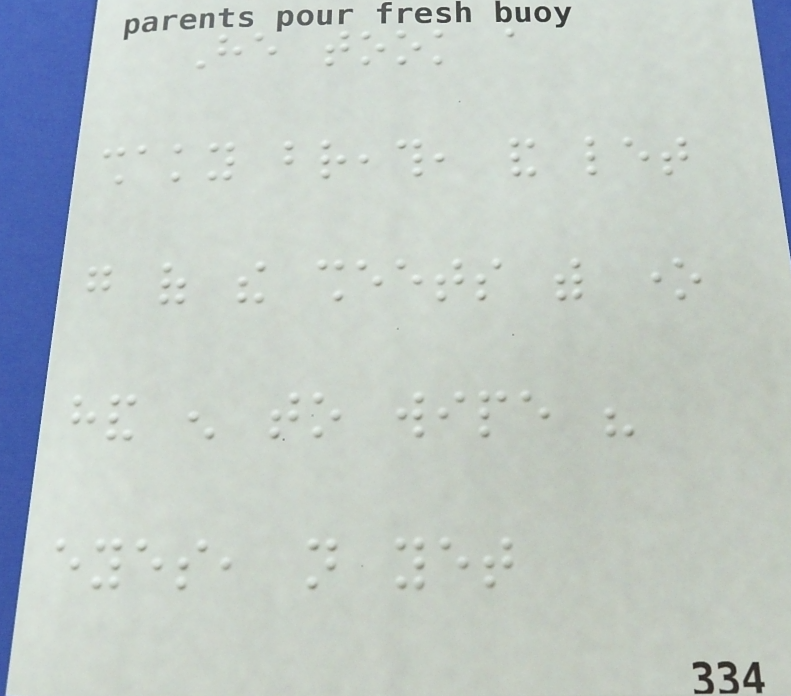He took a
shaky breath, and let
go of the sheets with one
hand enough to wipe his
eyes, not yet
